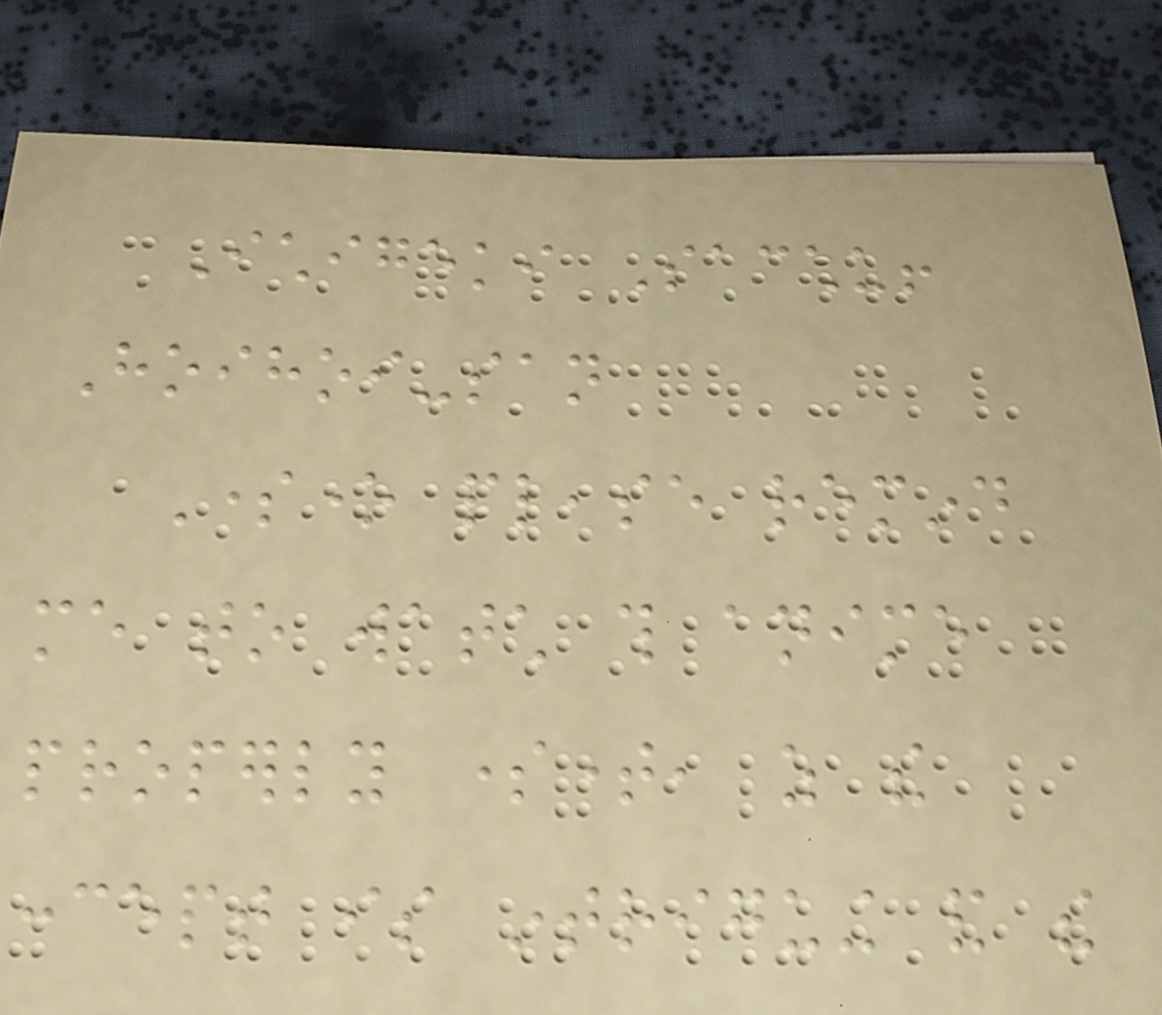Ichigeki Sacchu!
Hoihoi-san
Someone please remind
me to watch this anime
properly sometime, as the
concept is intriguing and the
